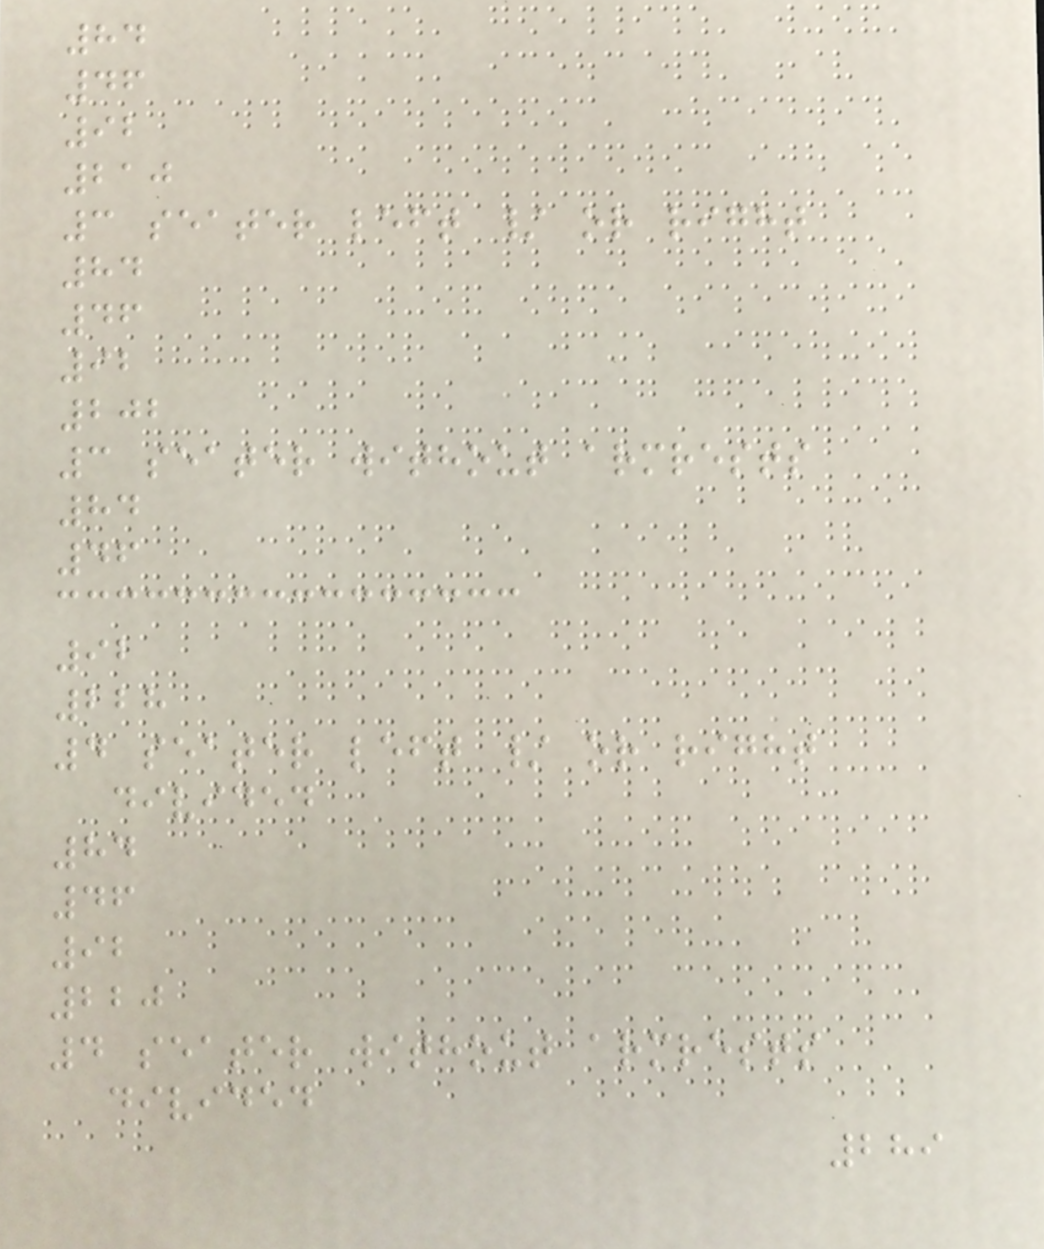84
46
92
210
3 seater left / or right
84
46
92
202
3 seater without armrests
84
46
92
228
4 seater left / or right
divided
84
46
92
220
4 seater without armrests
divided
289
